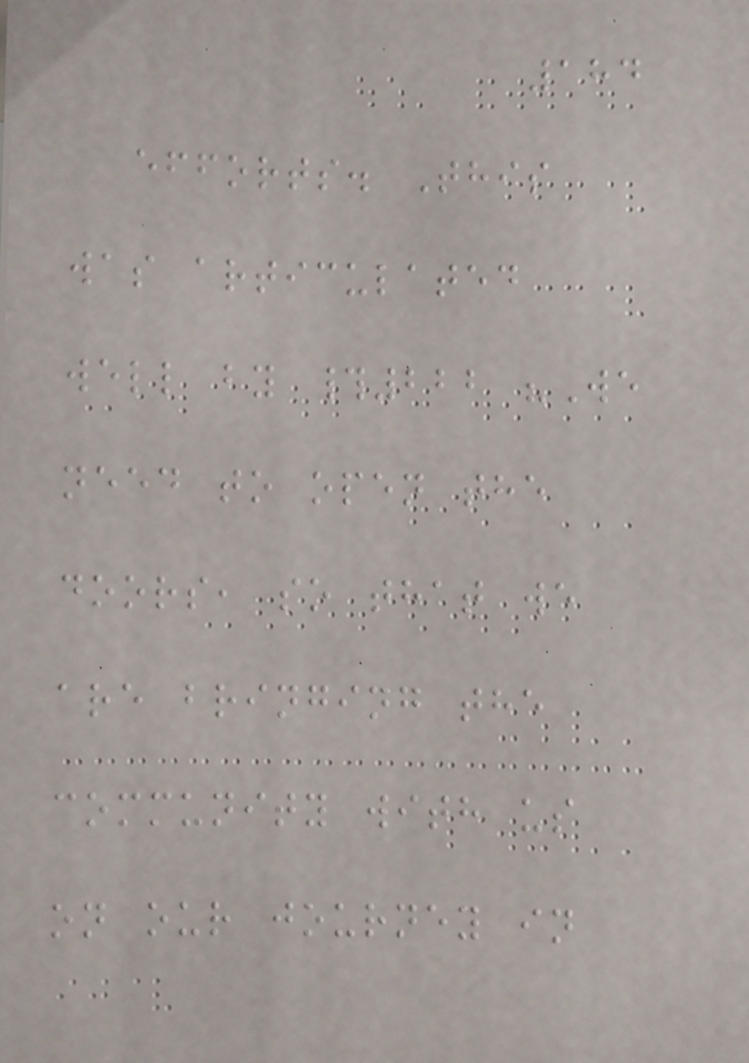184
efforts. This
was articulated
well by #222 "We
need to open the
doors, so that we
are bringing the
community with us
on our journey in
